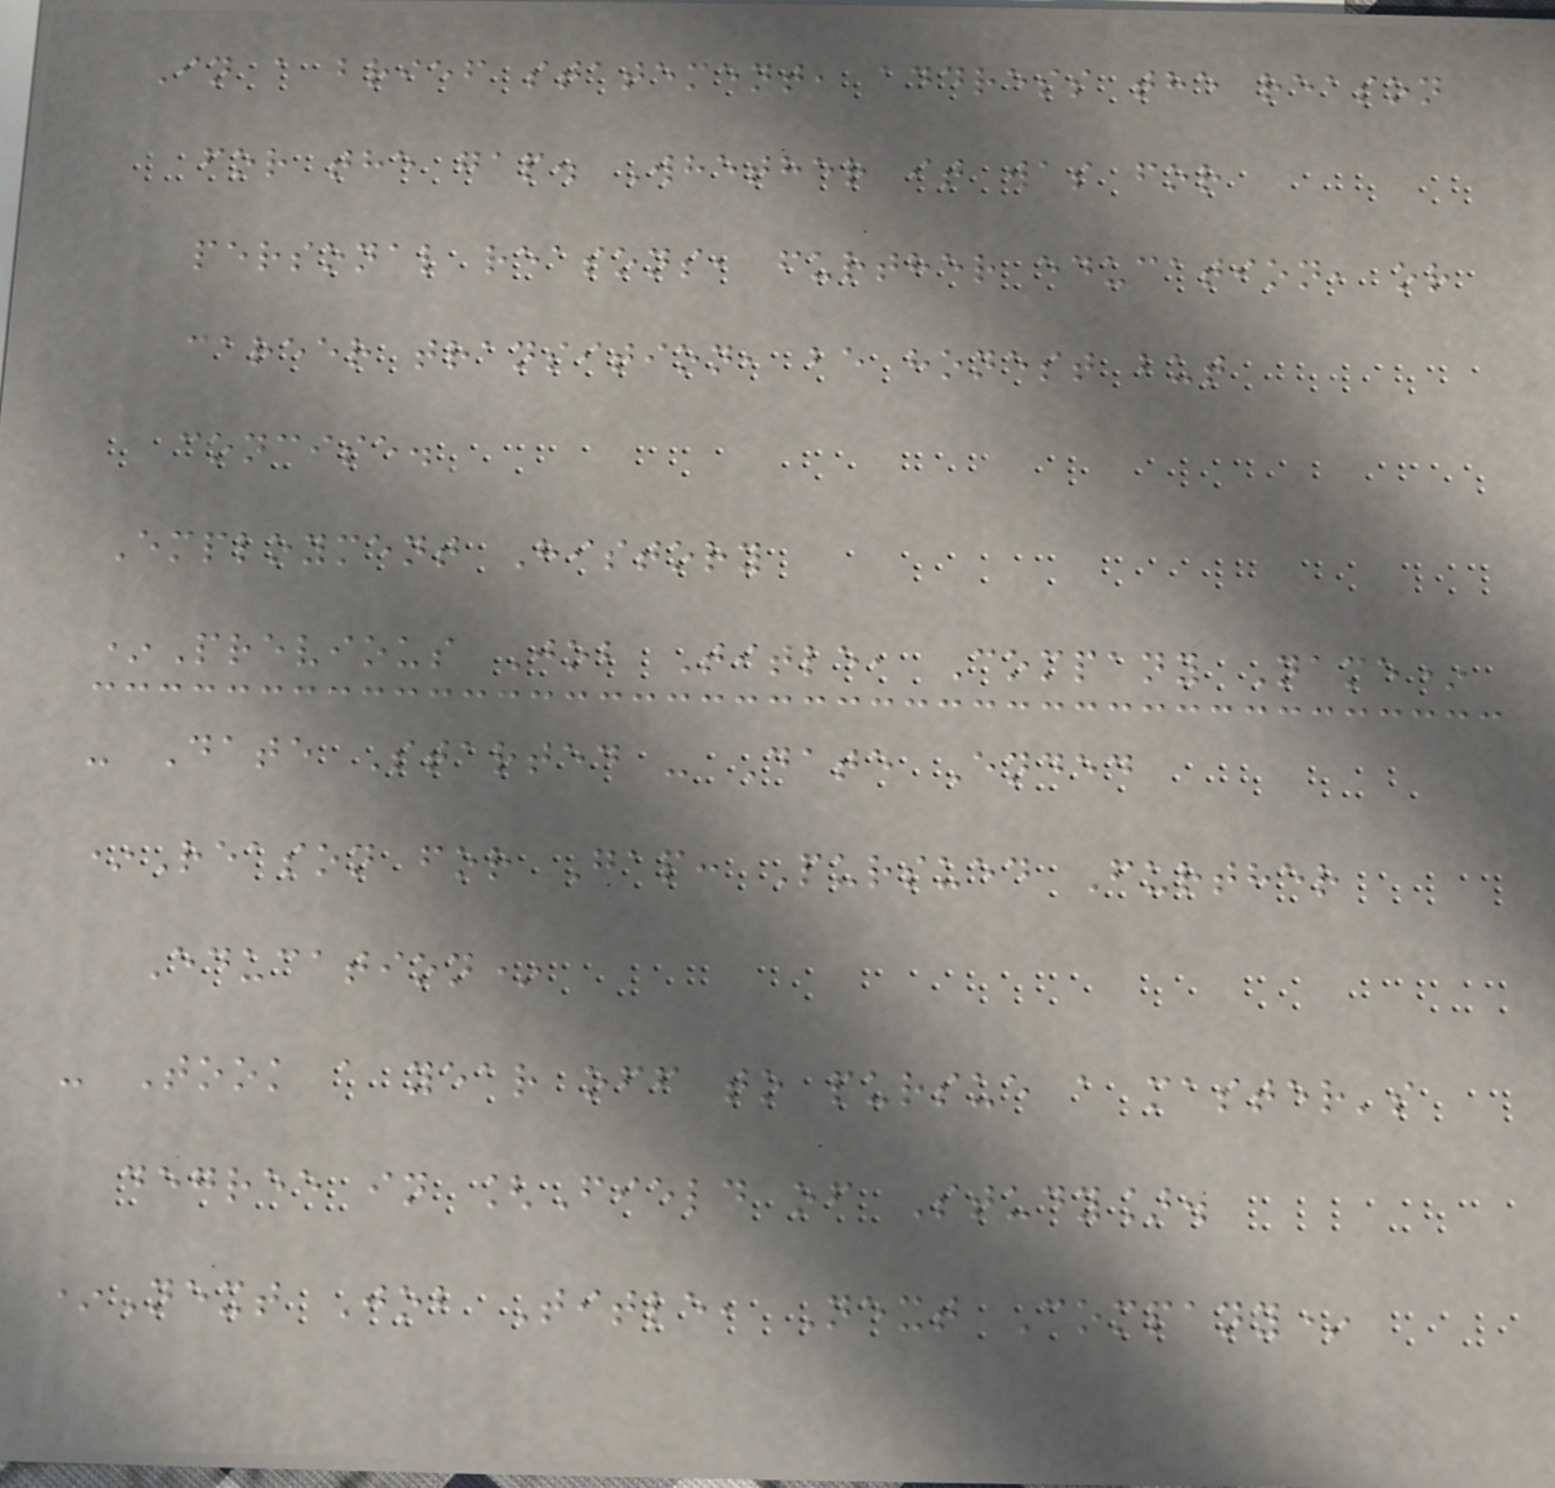In a brief statement, address the reason
for the gap. Whether it was for
personal reasons, further education, or
career transition, be honest but
concise.
Employment History
*Previous Job Title, Company Name*
- Date Started - Date Ended
*Reason for Gap: Pursued Further
Education*
- Took a year off to pursue a master's
degree in [Field of Study].
*Next Job Title, Next Company*
